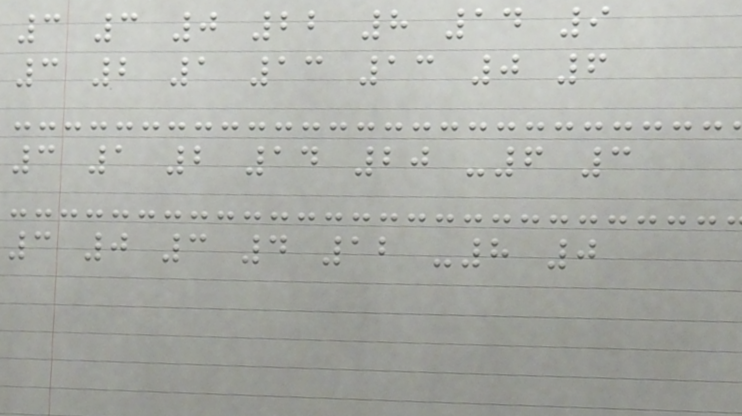3 3 0 22 8 14 9
3 2 1 13 13 0 6
3 1 2 14 20 -6 3
3 0 3 4 12 -8 0
